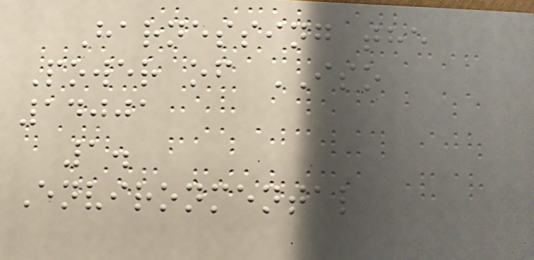Harnessing the
Power of ISO
14001
1.
Environmental
